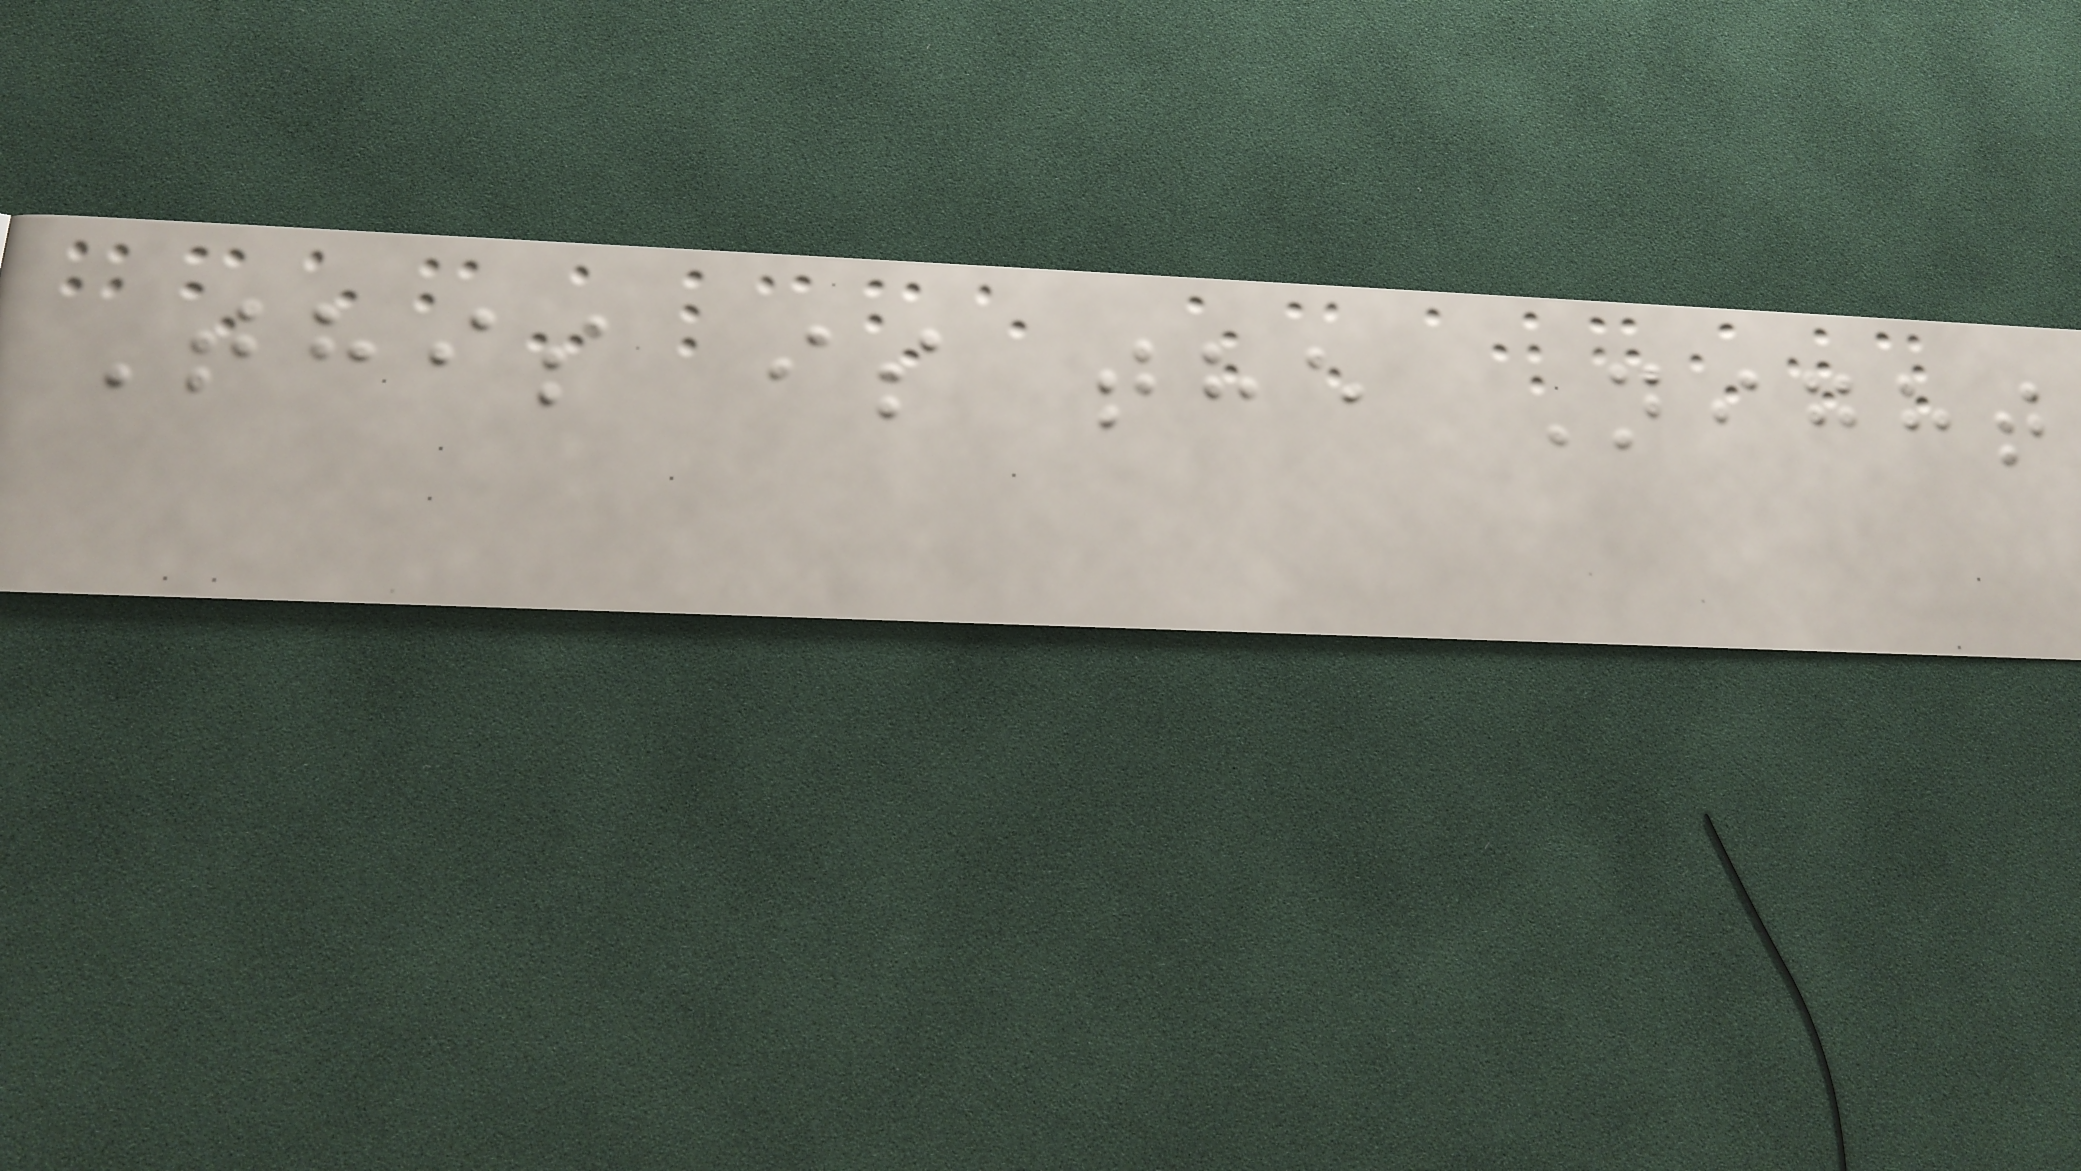This is the Night
